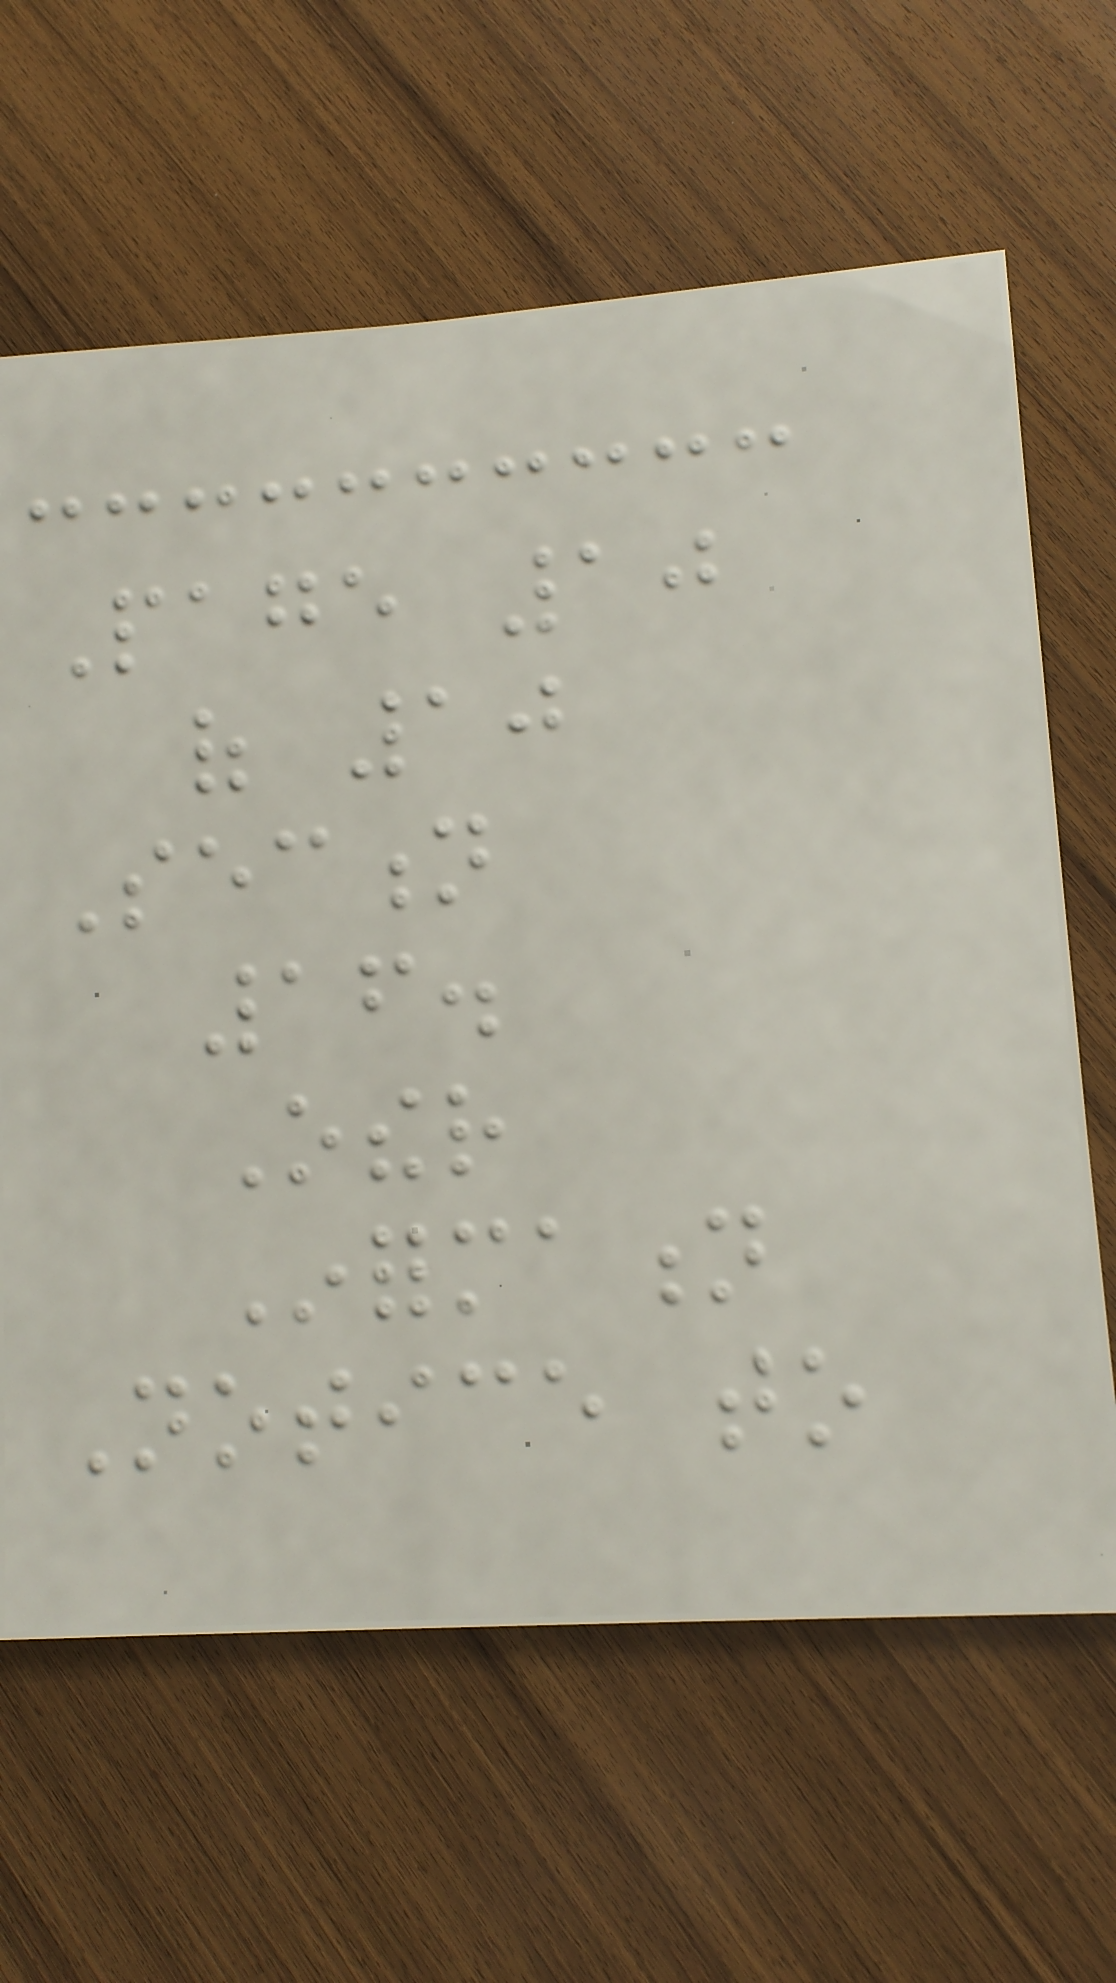Page 10
of 10
Section
16.
Other
Information
Notice to
